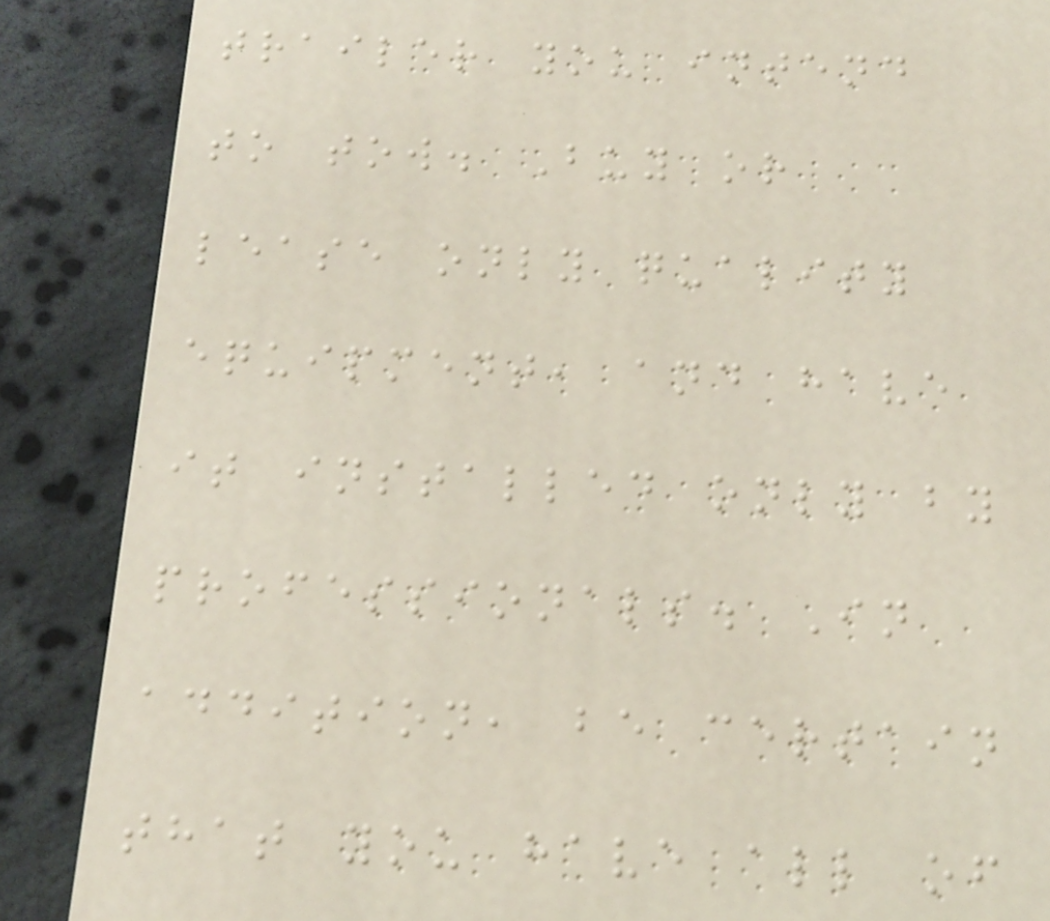trailer you intend
to tow. Buy or
lease only quality
equipment, and have
it installed only by
professionals. In
addition, be certain
that you have all of
